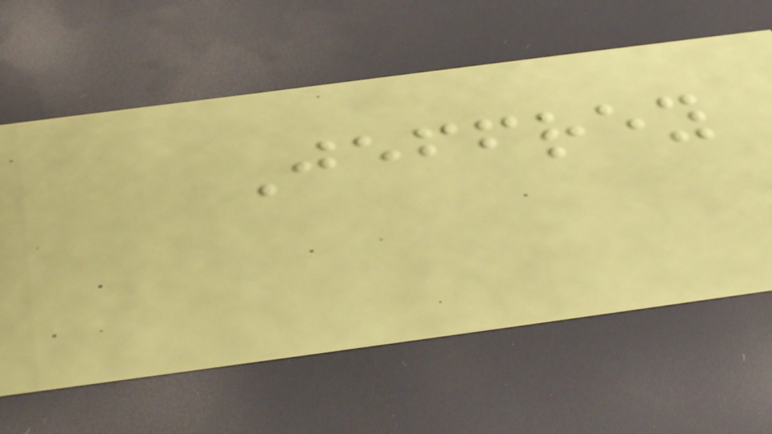Jeffrey
